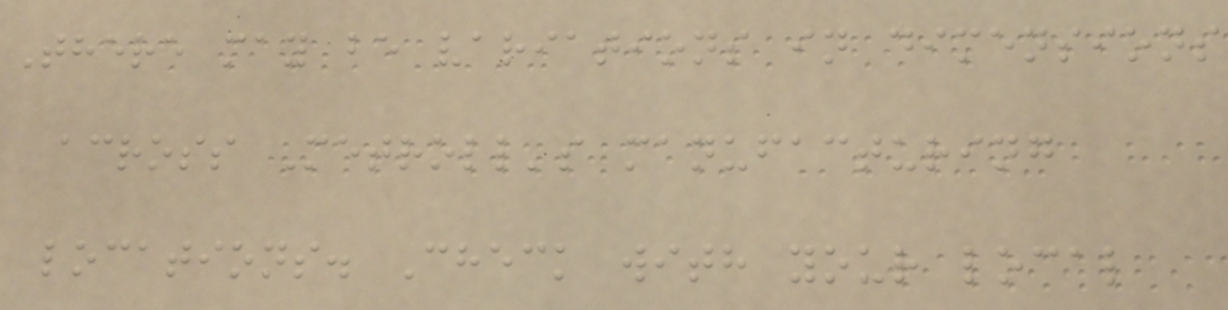There may be variations in dimensions
across Metroll's manufacturing
locations. Check with your local
